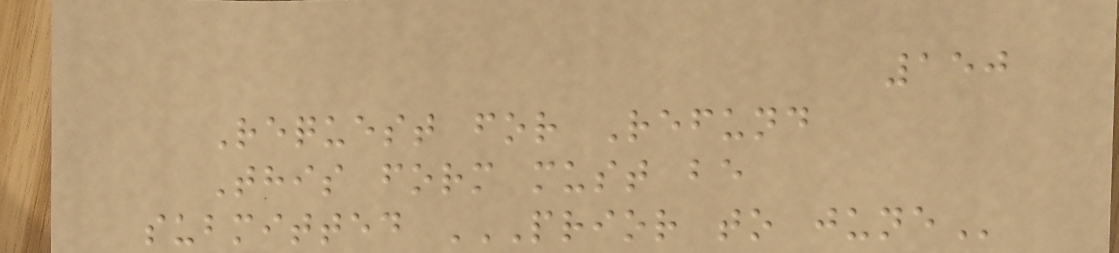150
Request for Refund
This form must be
submitted PRIOR TO JUNE
